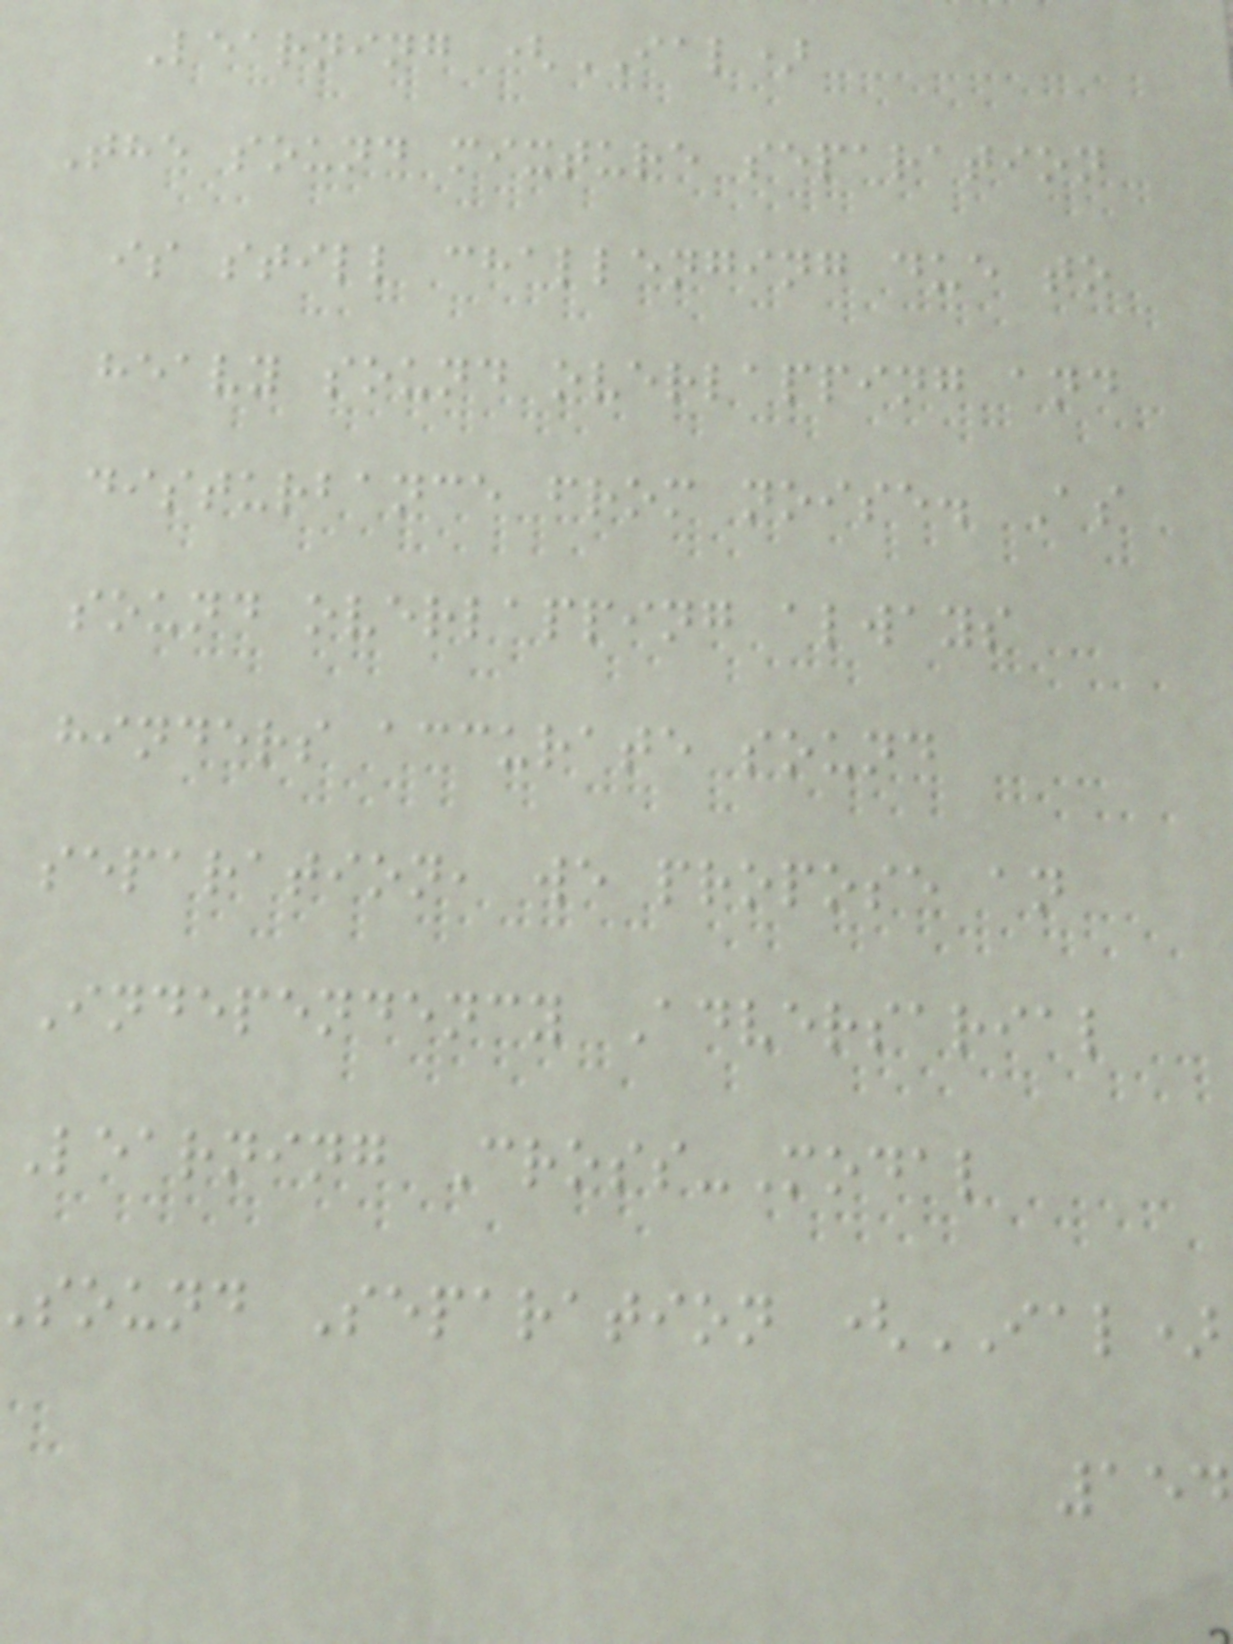Learning (IAL)
The sound mixture separation
is still challenging due to
heavy sound overlapping and
disturbance from noise. As
sound overlapping always
hinders accurate sound
separation, we propose an
Independency Adversarial
Learning Cross-Modal
sound Separation (IAL)
154
